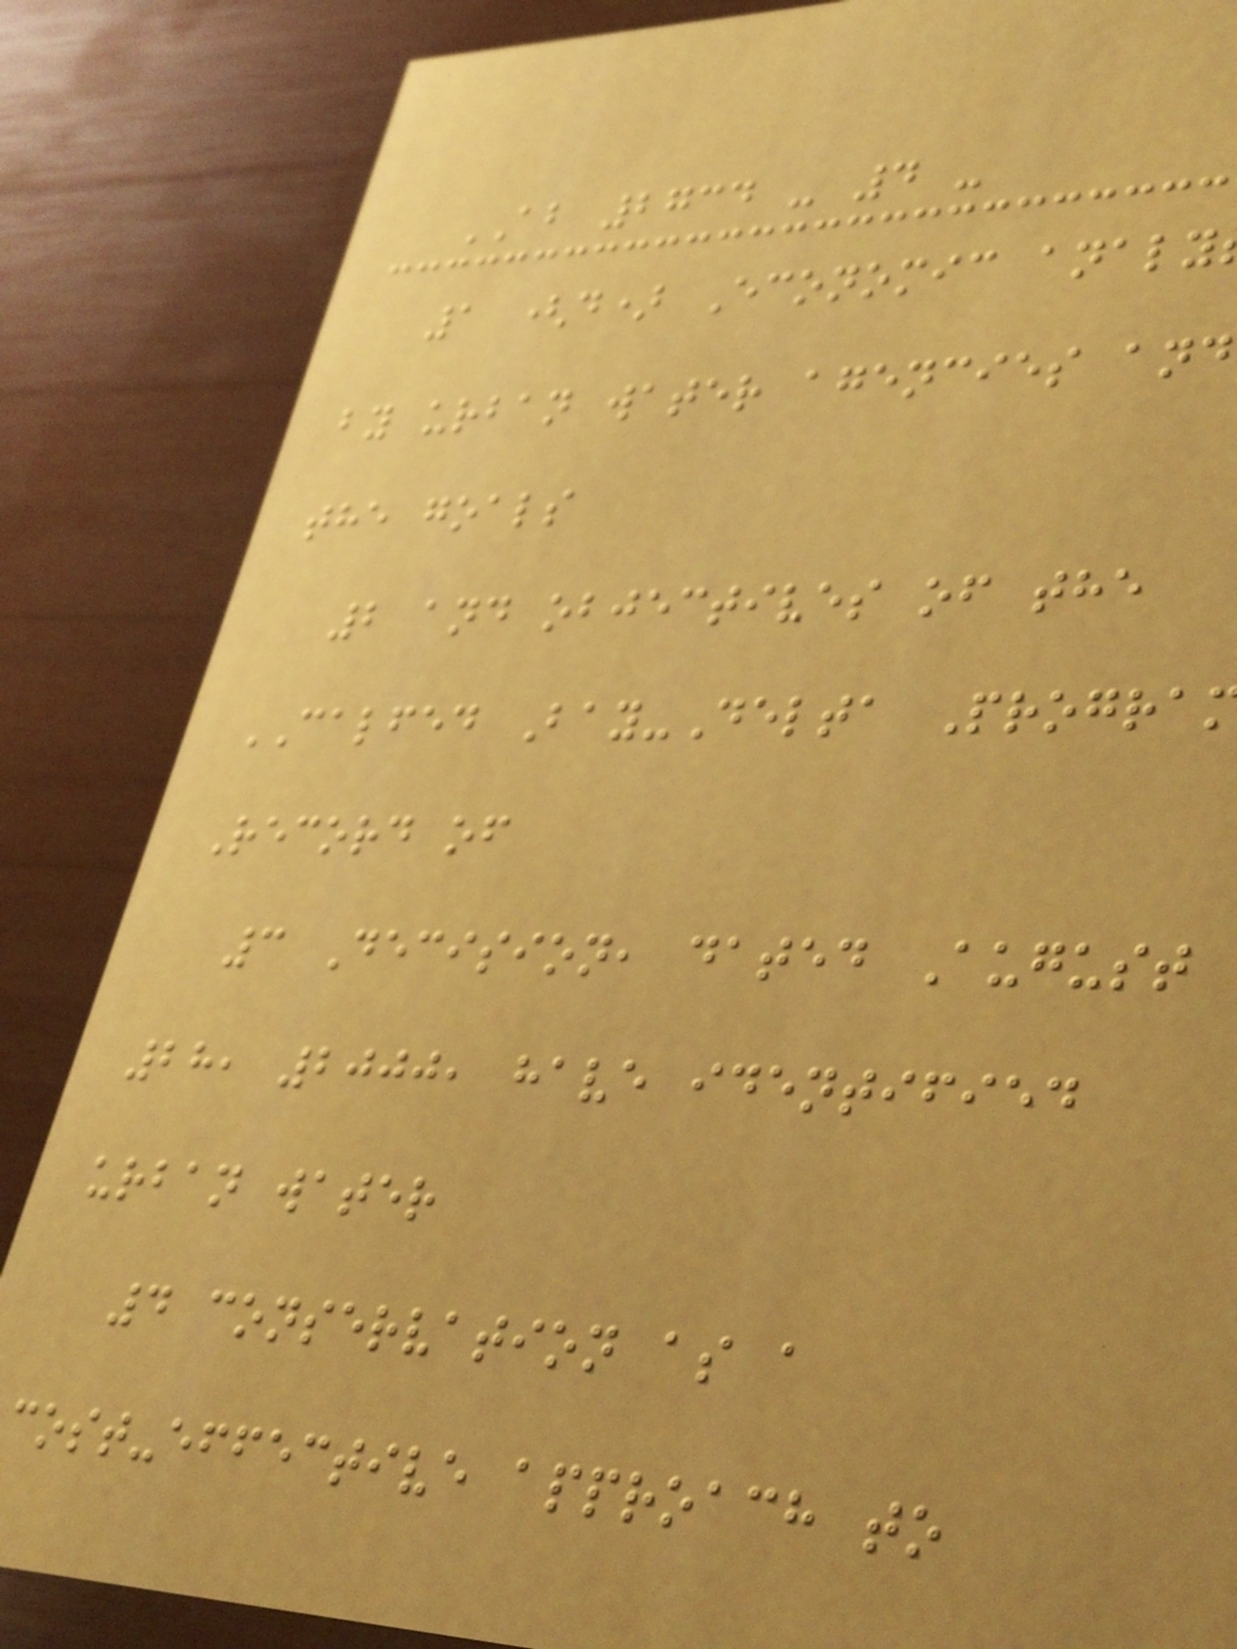AB 2734 - 4 -
1 (d) Economic analy
by urban water agencies and
the goals
2 and objectives of the
CALFED Bay-Delta Progra
Record of
3 Decision, dated August
28, 2000, have identified
urban water
4 conservation as a
cost-effective approach to
